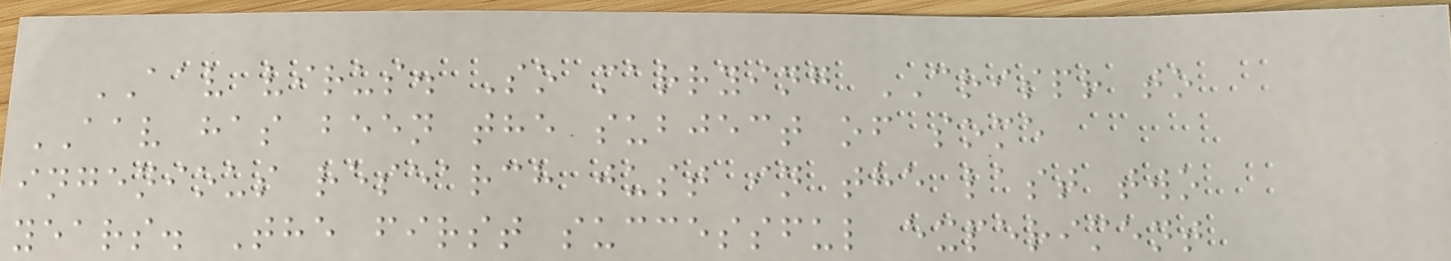AAV virus. So marrying CRISPR to
AAV has been the subject of some
ingenious research just in the last two
years. The first successful experiment
